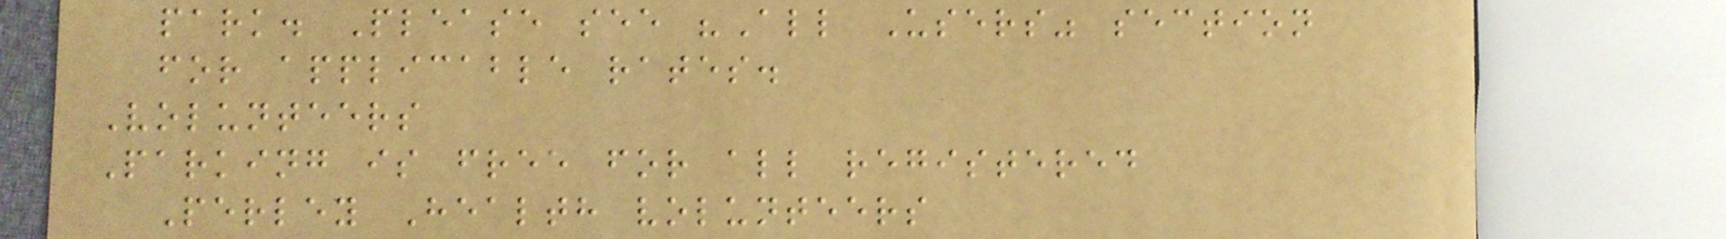park. Please see "All Users" section
for applicable rates.
Volunteers
Parking is free for all registered
Perley Health volunteers
